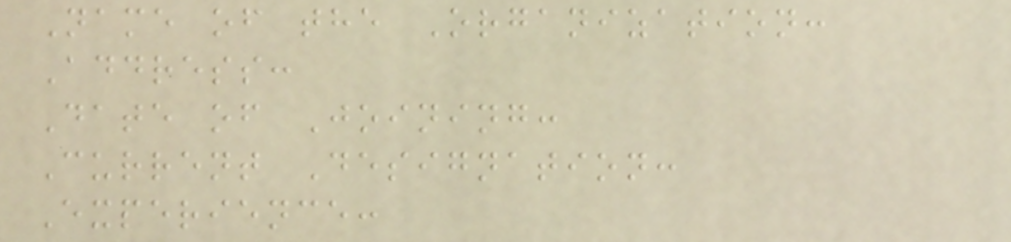Name of the Organization:
Address:
Date of Joining:
Current Designation:
Experience:
